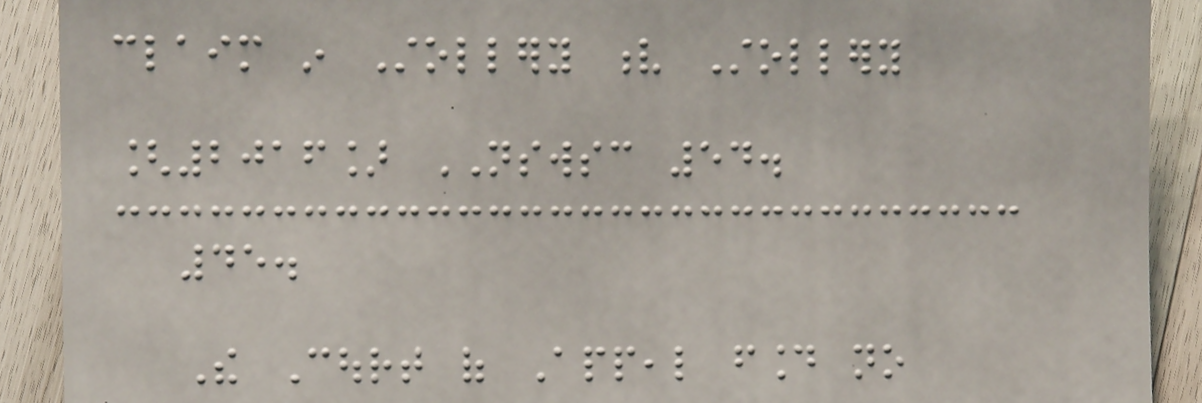claim in Stollery v Stollery
[2016] NSWSC 54.
45.
The Court of Appeal found no
